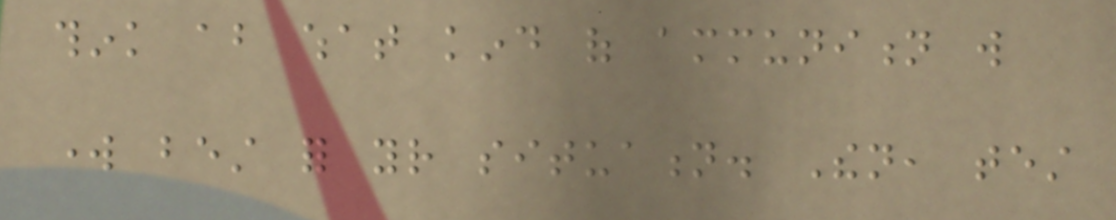think about what kind of ammunition will
work best for your situation. Then, test
